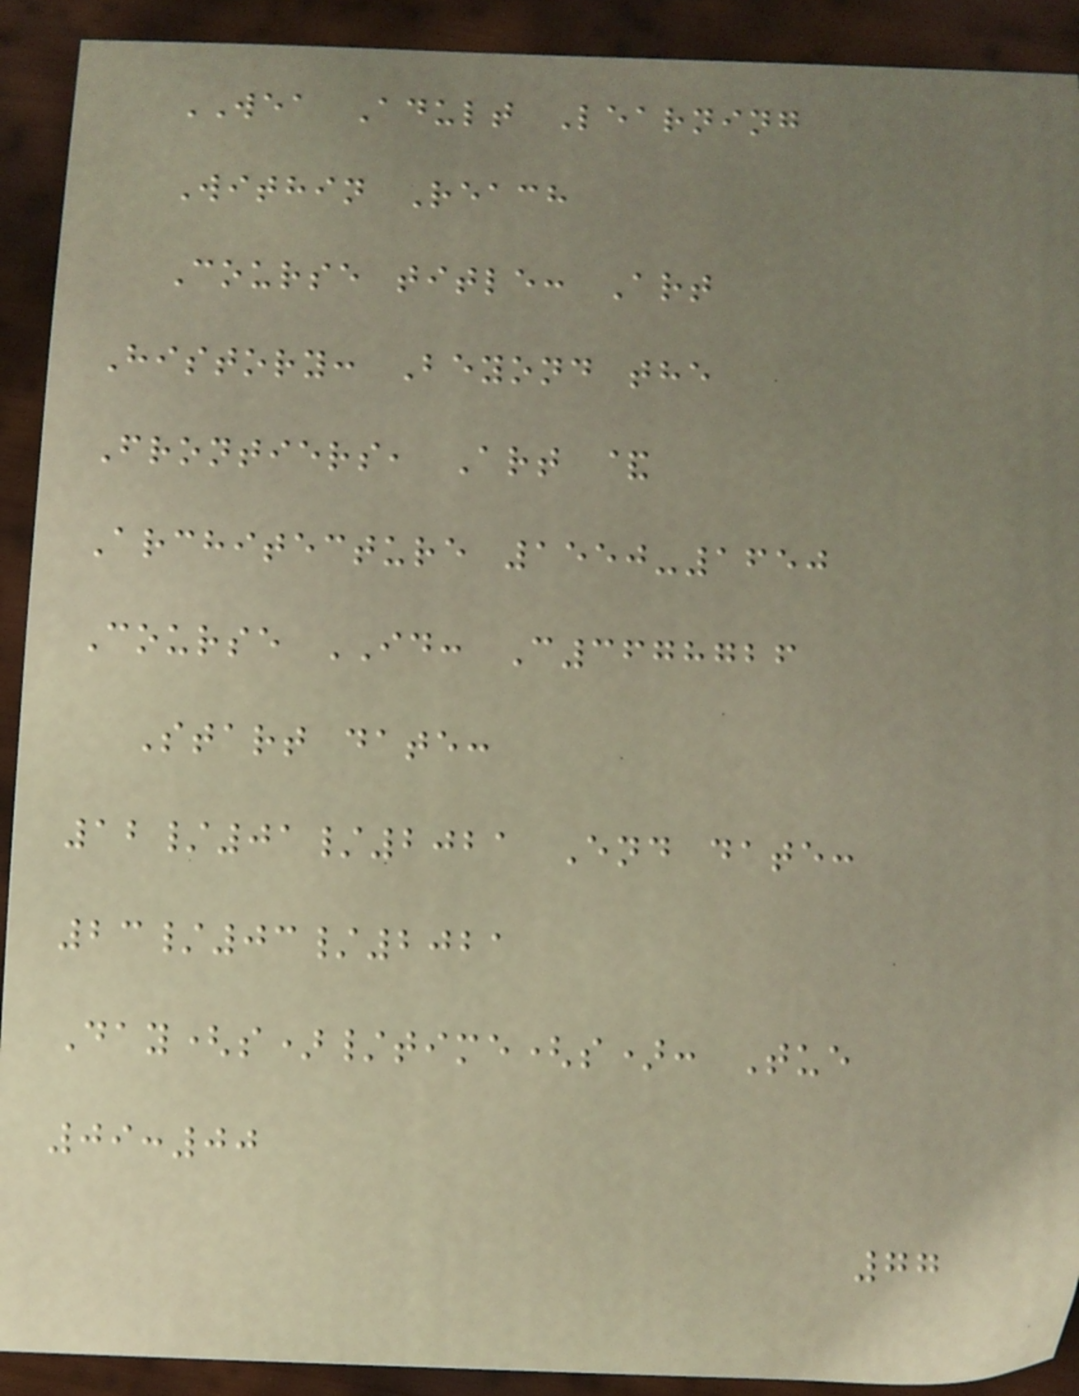WEA Adult Learning
Within Reach
Course title: Art
History: Beyond the
Frontiers, Art &
Architecture 1550-1650
Course ID: C3678726
Start date:
12/01/2021 End date:
23/03/2021
Day(s)/time(s): Tue
09:00
77
